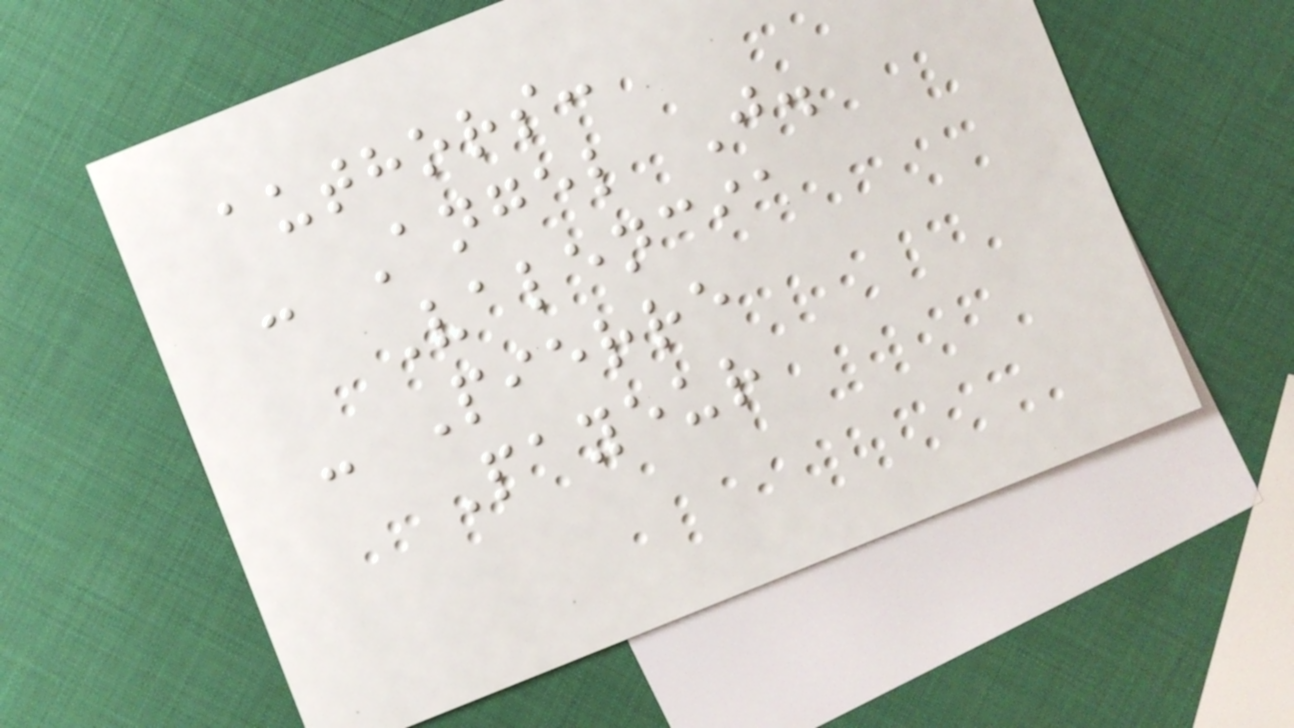authors:
- Angel J.
Valencia
- Pierre
Payeur
